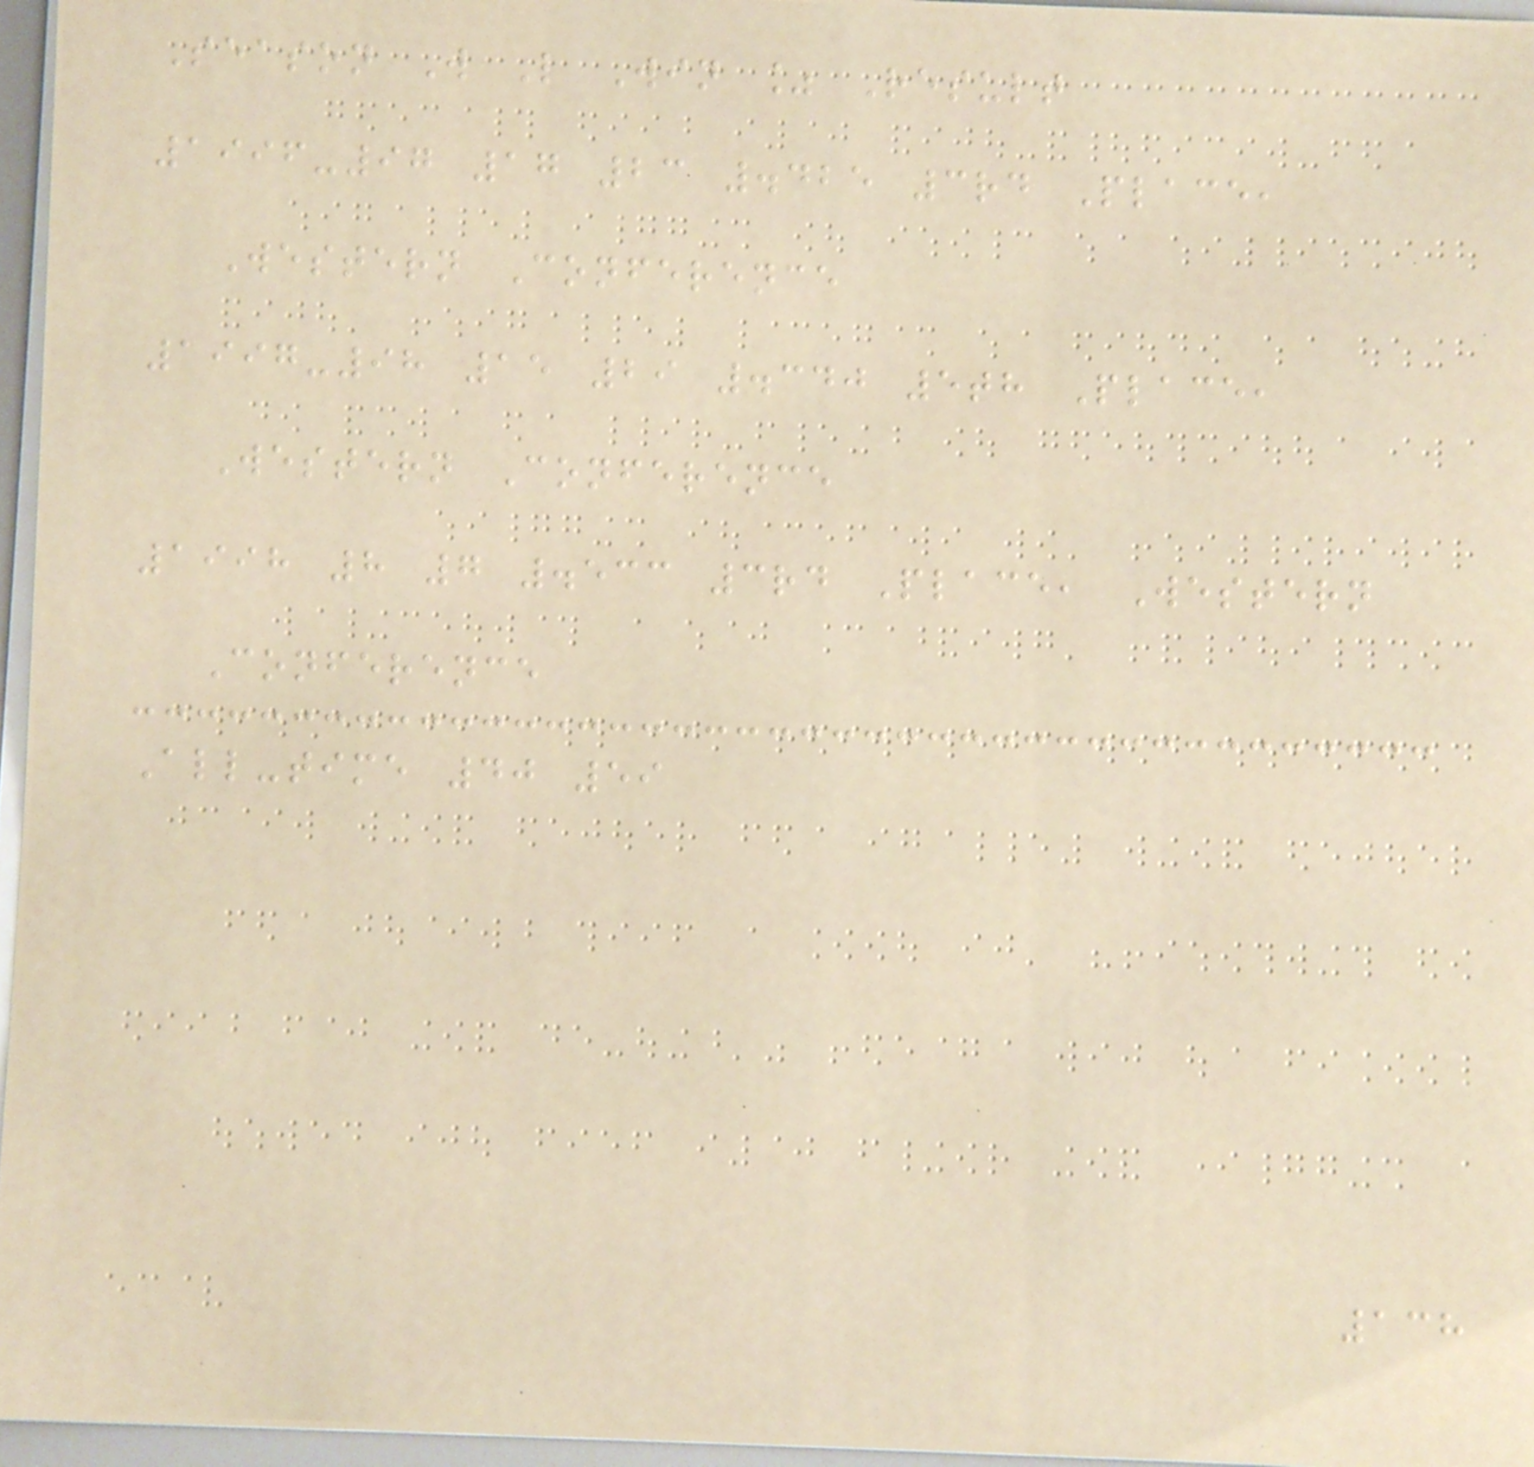Season W L Win % Result
1996-97 17 23 .425 3rd Place,
Western Conference
1997-98 15 29 .340 5th Place,
Western Conference
1998 8 7 .533 3rd Place, Western
Conference
All-time 40 59
138
